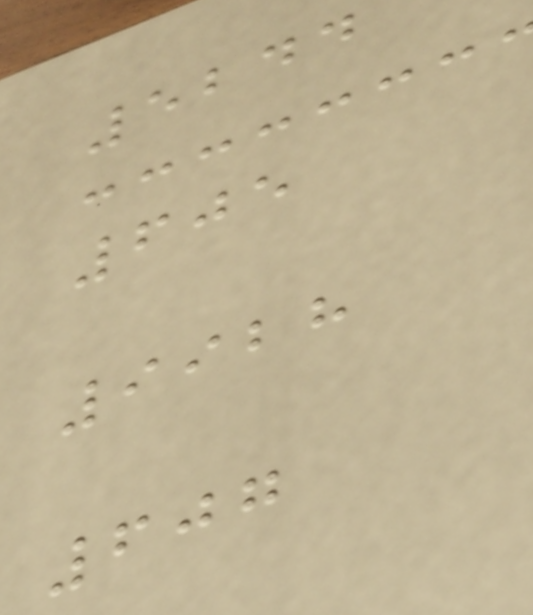5244
605
9928
607
